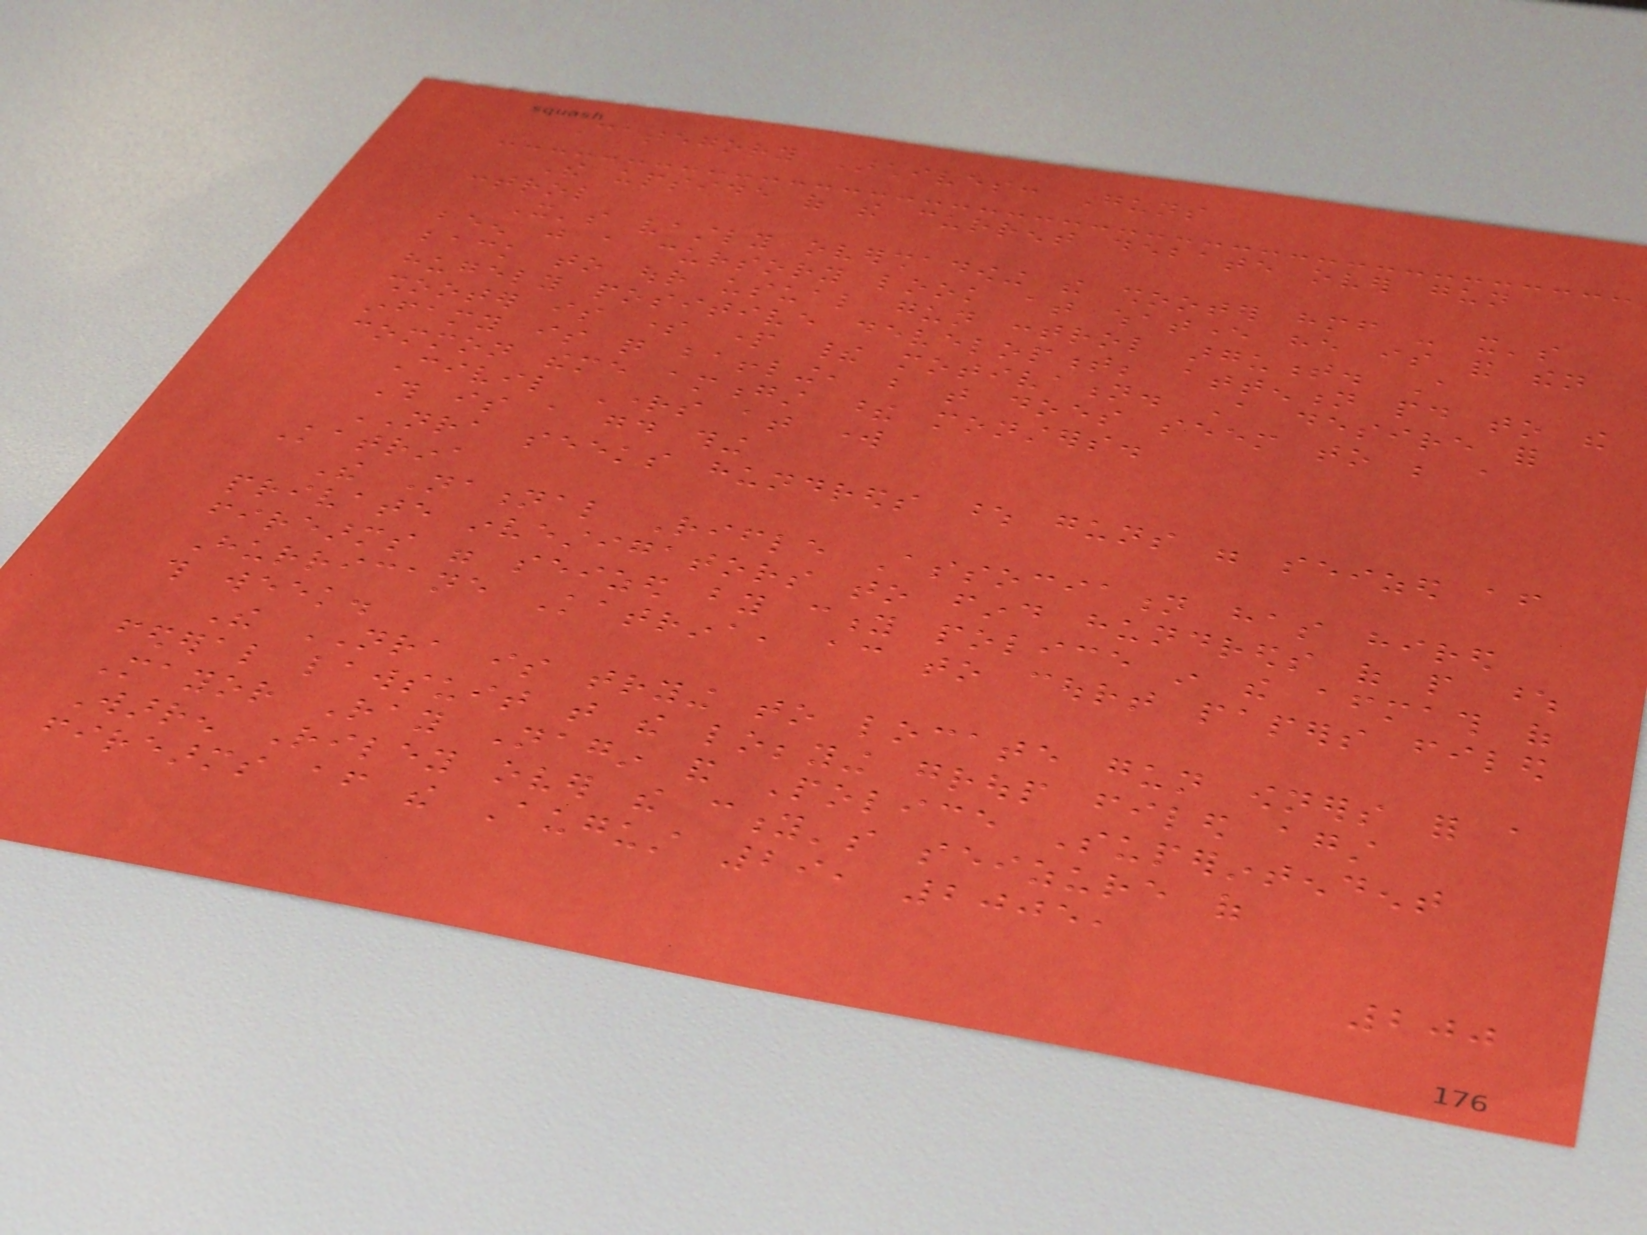Category Archives: Guns
The upside of the current debate over gun
control
It's vastly overshadowing the shooter himself - it's
been just a cursory look at whatever he is and then
back to our usual gun control argument. A
hugely positive development; attention paid to the
shooter is some part their motivation. A desire for
infamy is quite baffling, but that does seem to be a
common theme amongst these monsters.
Civil Rights at work
This is a good thing
NRA seeks hundreds whose guns were seized after
Katrina
The National Rifle Association has hired
private investigators to find hundreds of people whose
firearms were seized by city police in the aftermath of
Hurricane Katrina, according to court papers filed
this week.
The NRA is trying to locate gun owners for a
federal lawsuit that the lobbying group filed against
Mayor Ray Nagin and Police Superintendent
Warren Riley over the city's seizure of
firearms after the August 29, 2005,
200
